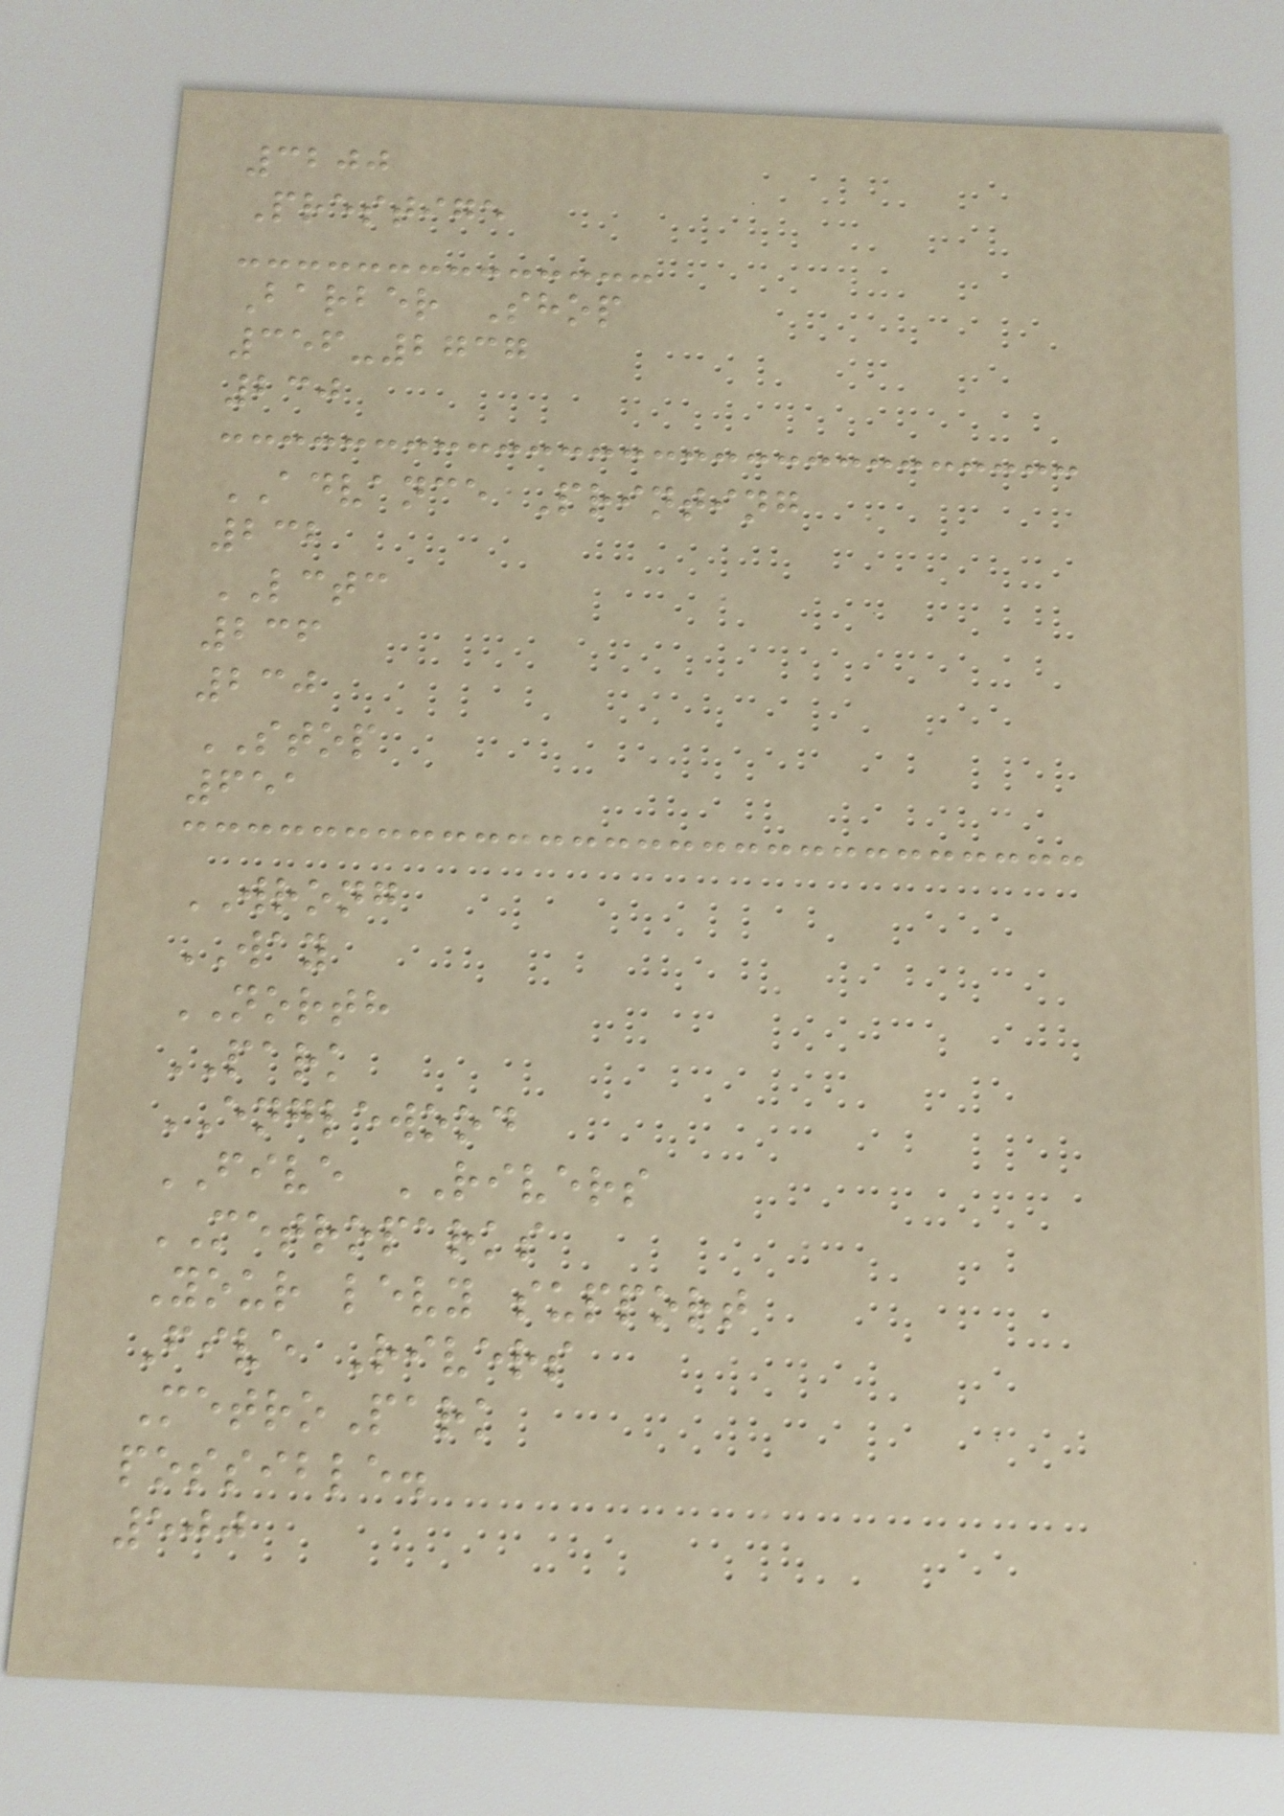3200
Prestige
Barber Shop
356-2737
230
ADVANCE Printing
232
LCTC
236
230
STOP
651
WRONG
WAY
NORTH
PARK
ENGLEWOOD
FIVE RIVERS
METROPARKS
Your levy support
Five Rivers
MetroPark
possible.
500
